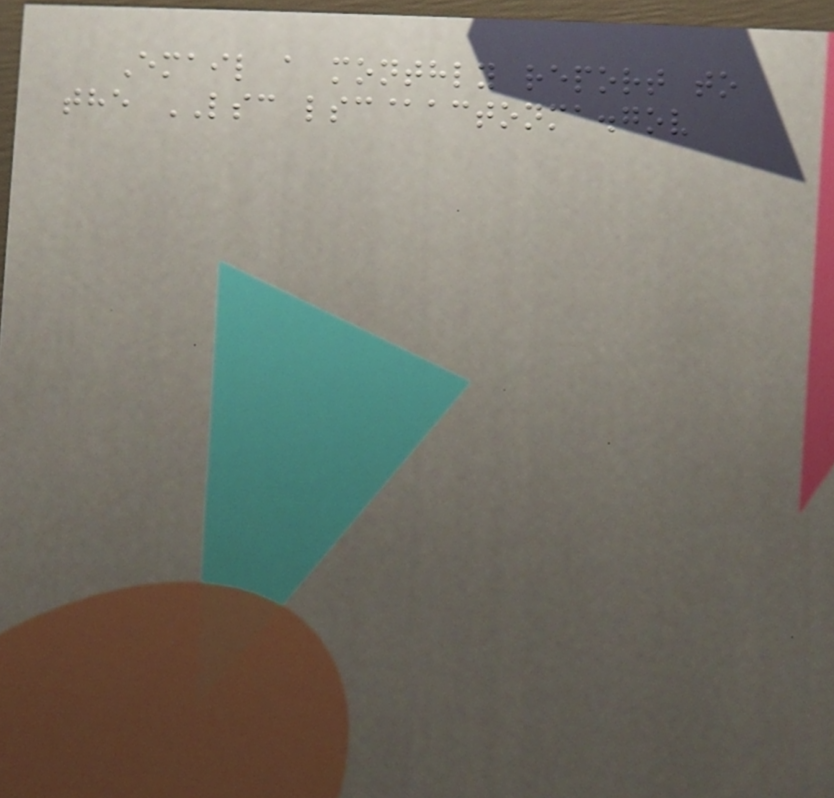Email a monthly report to
the LSC lsc@actonma.gov
